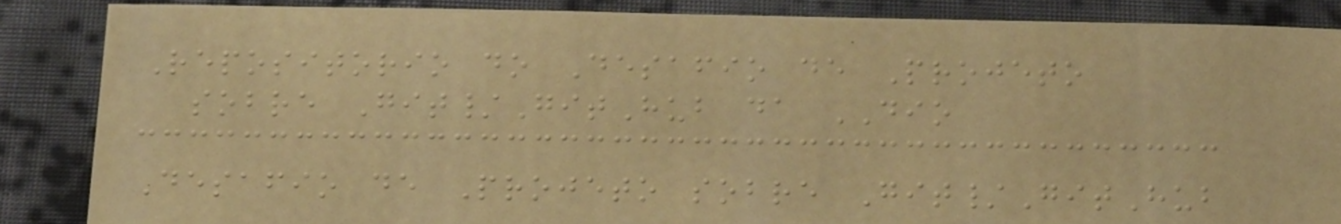Repositorio do Desafio de Projeto
sobre Git/GitHub da DIO
Desafio de Projeto sobre Git/GitHub
